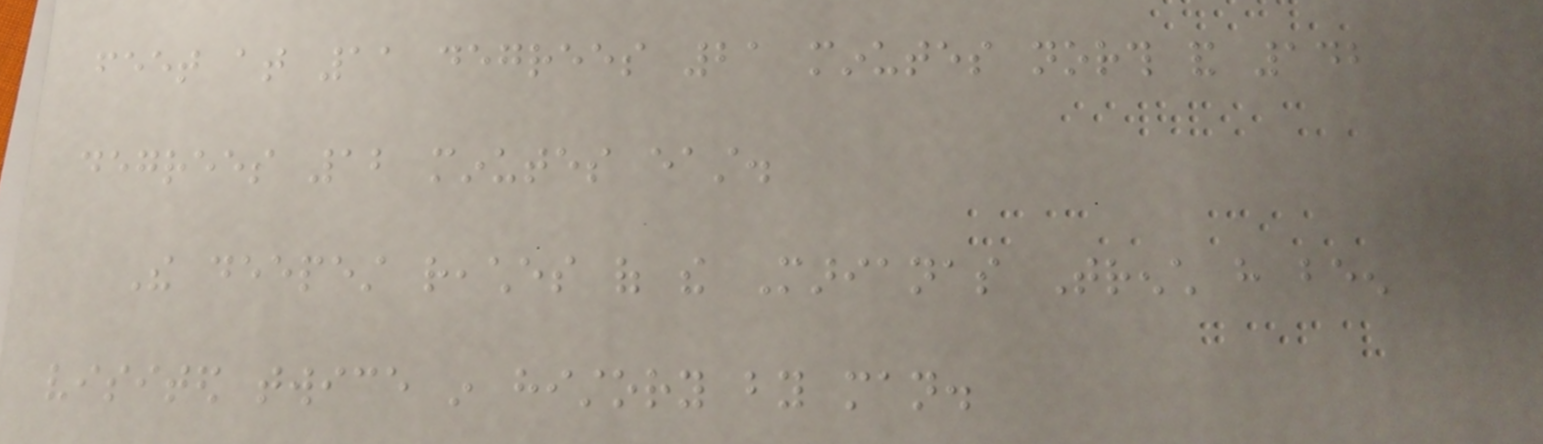feet at 11 degrees 21 minutes north and 142
degrees 12 minutes east.
The deepest reaches of the Marianas Trench have been
visited twice in history by man.
